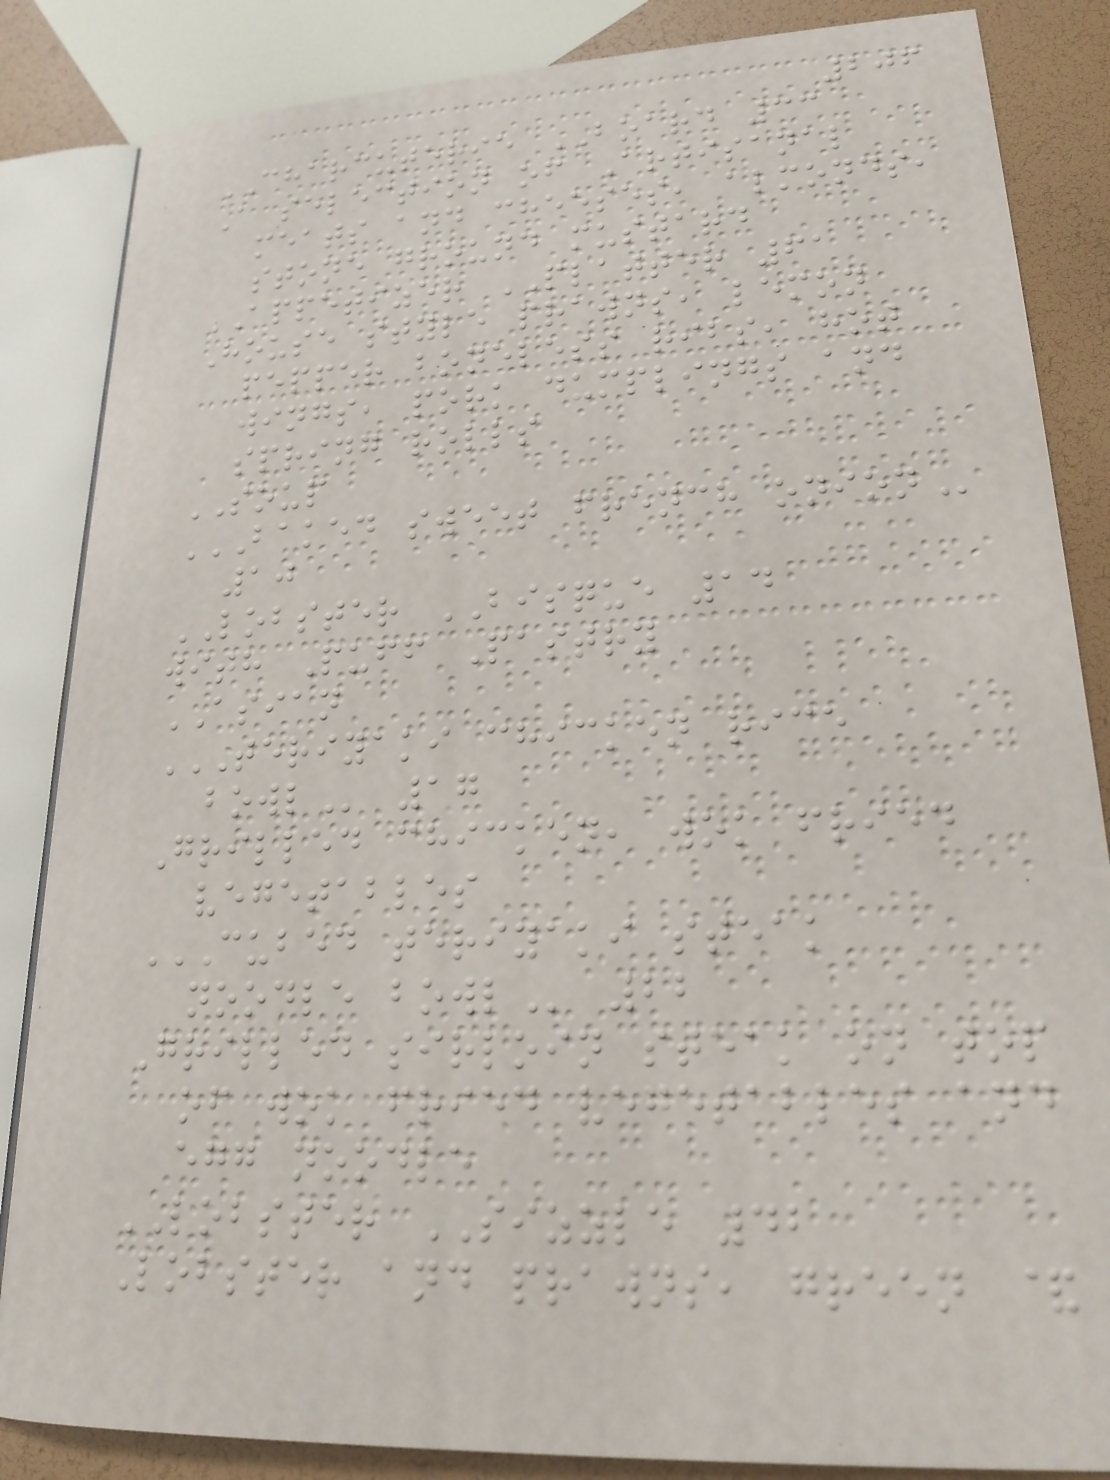206
CHARCUTERIE BOARD 33
A selection of Artisanal
meats and cheeses, almonds,
stone ground mustard
APPETIZER PLATTER 61
House style prawns, lemon
pepper boneless ribs, hot
wings, pork dumplings and
spring rolls
SOUP
BAKED SWEET FRENCH ONION
10
LOBSTER BISQUE 14
with Puff Pastry
ASIAN
TERIYAKI CHICKEN RICE
BOWL 17
Grilled chicken, wok fried
vegetables
CUBED TERIYAKI STEAK
NOODLE BOWL 22
Grilled sirloin steak on top
of wok fried vegetables and
egg noodle
LOBSTER SIZZLE 42
Lobster and prawns, green &
